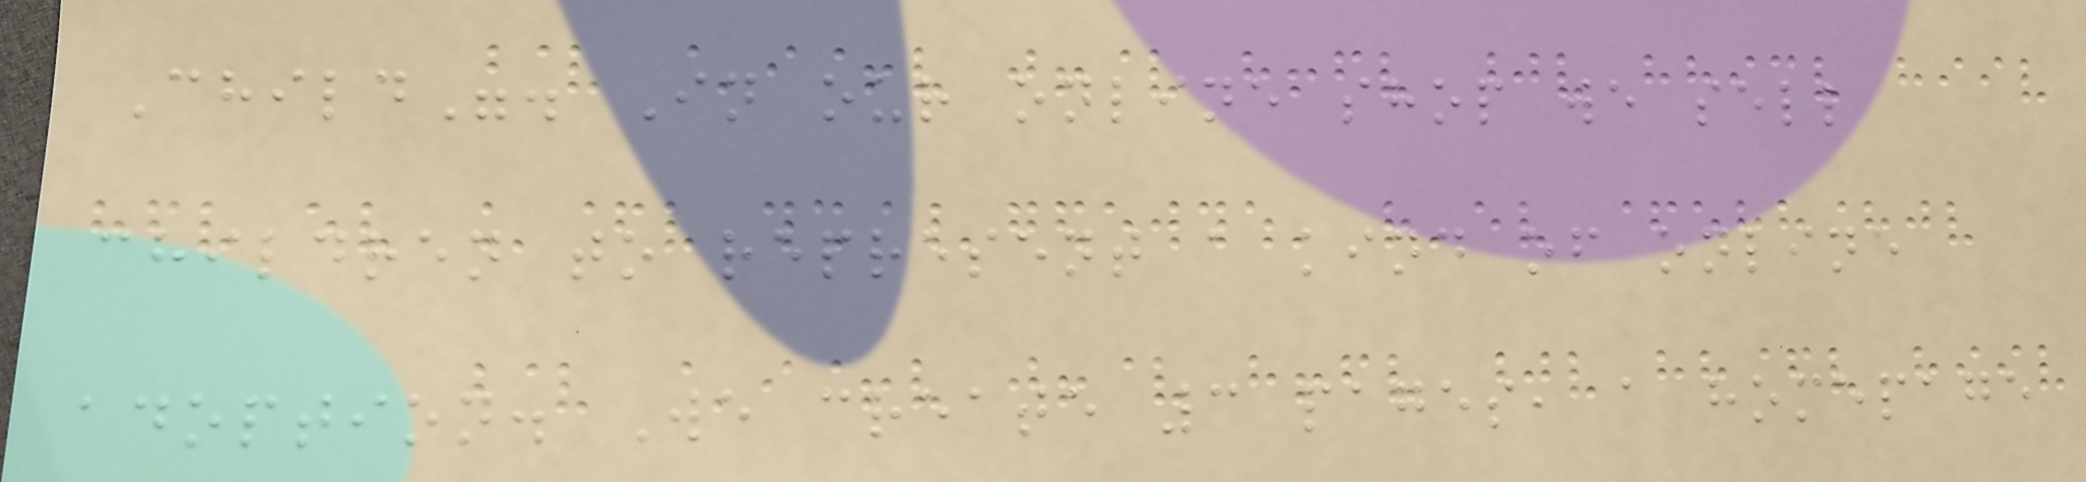Child". In our online shop we sell
children to represent a kind of online
adoption. We create 3 pages, a homepage
